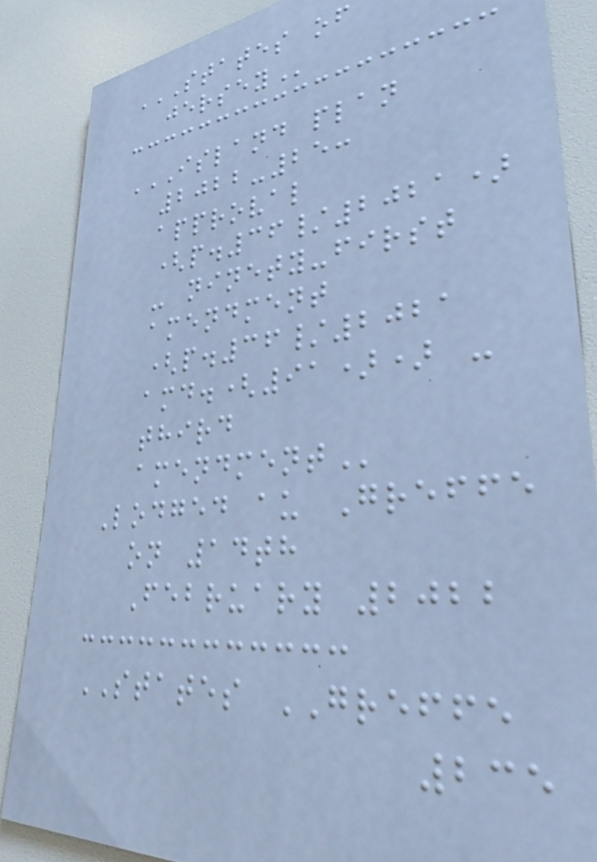STATES OF
JERSEY
ISLAND PLAN
2022-25:
APPROVAL
(P.36/2021)
- NINETY-FIRST
AMENDMENT
(P.36/2021
AMD.(91)) -
THIRD
AMENDMENT
Lodged au Greffe
on 14th
February 2022
STATES GREFFE
235
